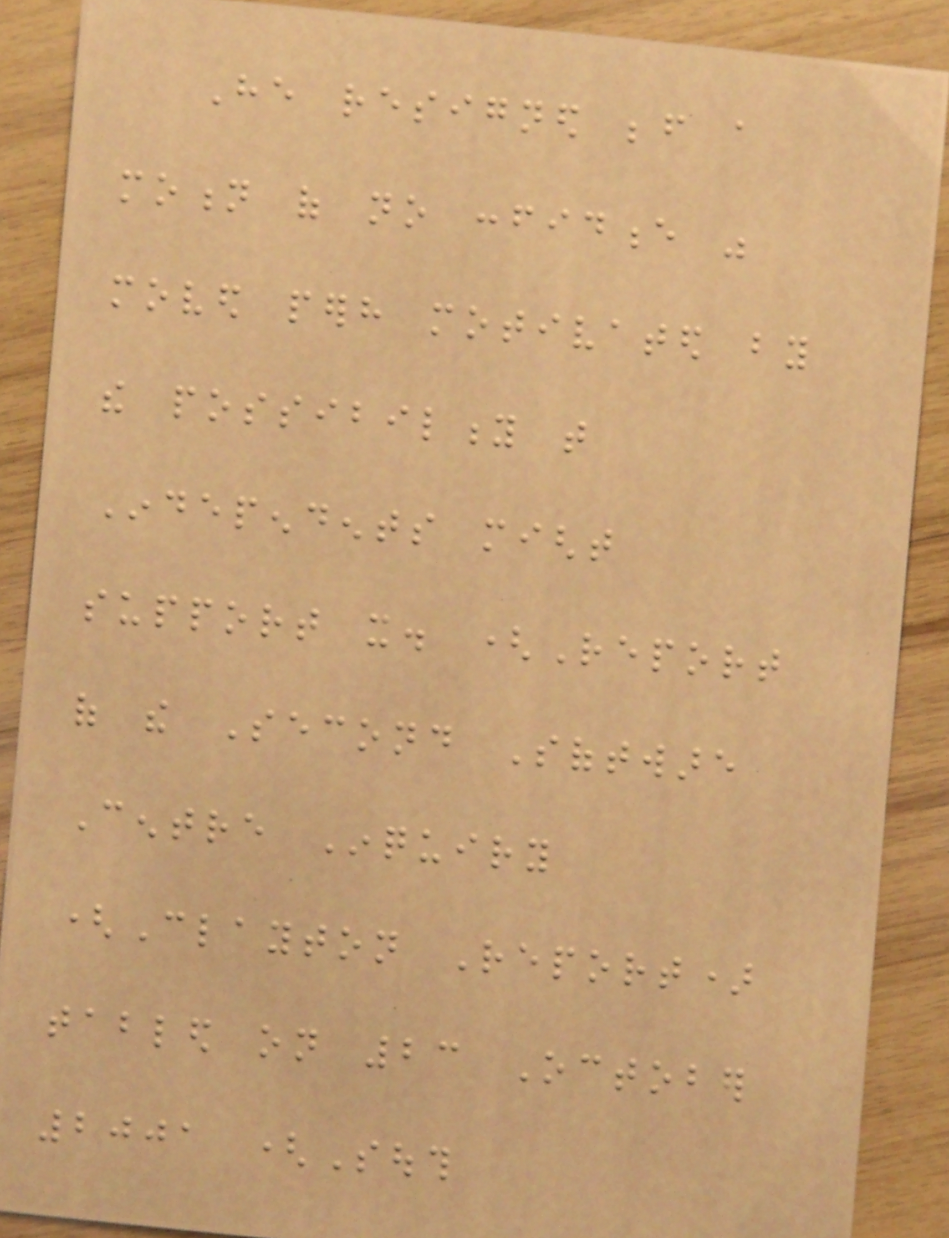He resigned before a
motion of no confidence was
moved perhaps motivated by
the possibility that
Independents might
support it. (Report
of the Second Software
Centre Inquiry
(Clayton Report)
tabled on 23 October
2001 (South
